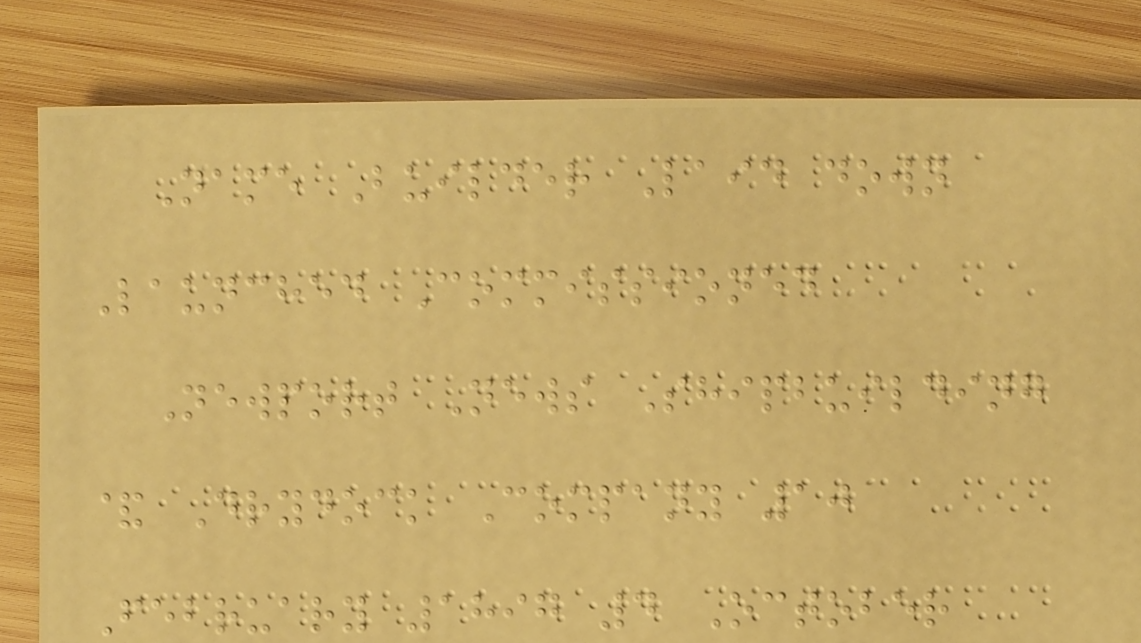Name Builder Laid down
Launched Commissioned
Newport News Shipbuilding
& Drydock Company 10
February 1897 4 October
